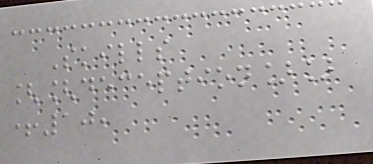Skills
[[deception]]
+10,
